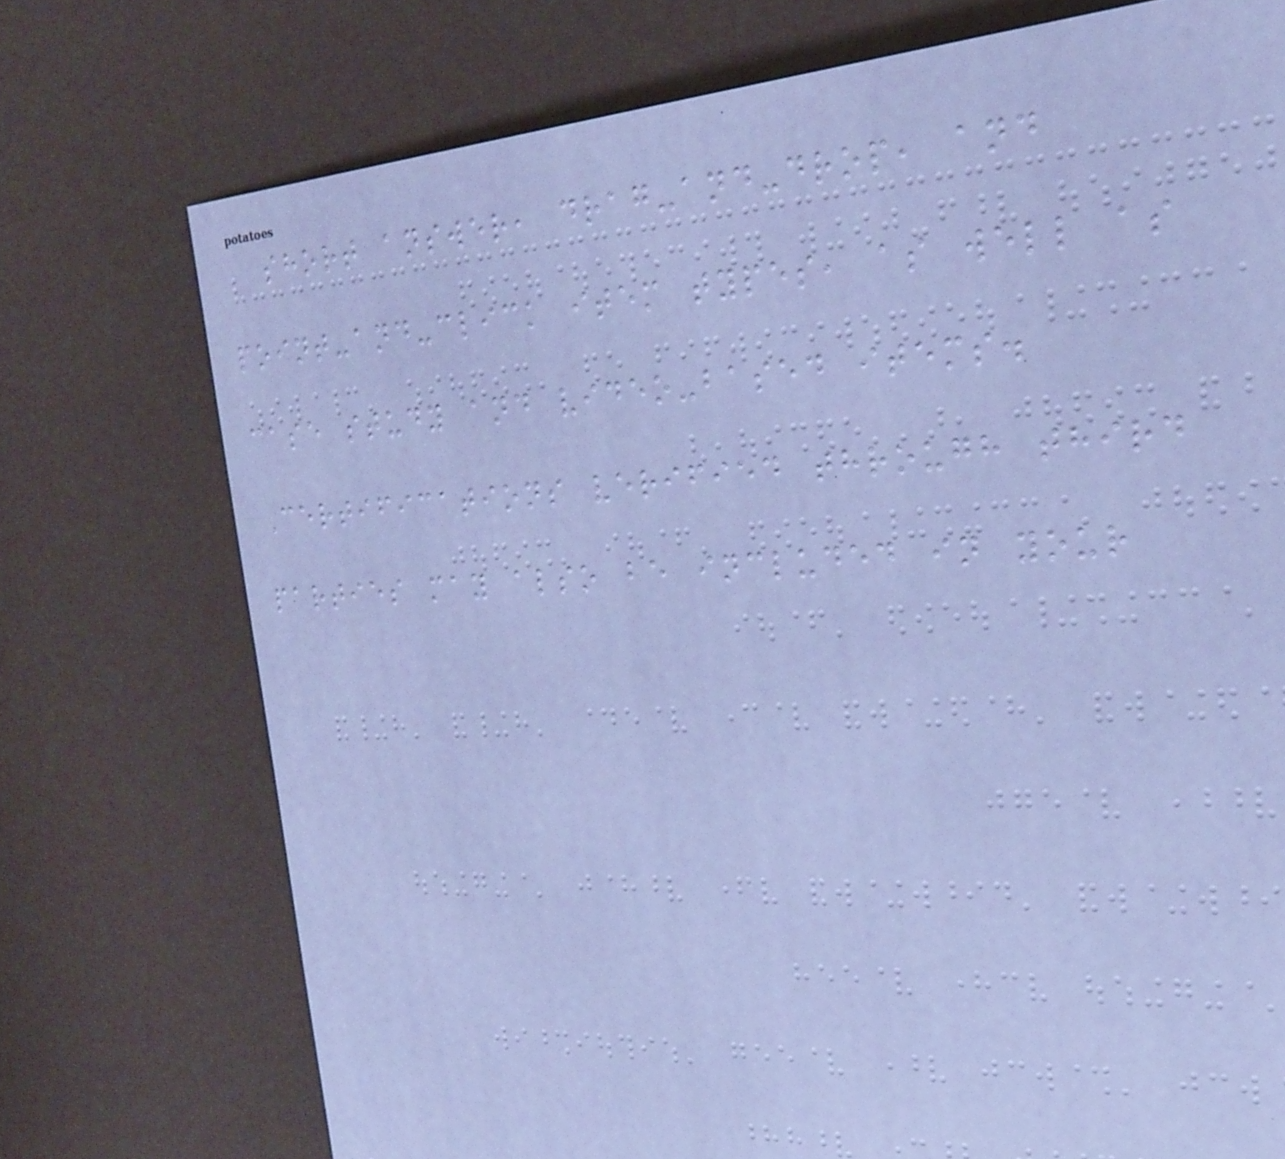short answer, drag-and-drop, and
point-and-click item types, as well as
case study and video-based items.
Certifications verified through third
parties may also be included in your
